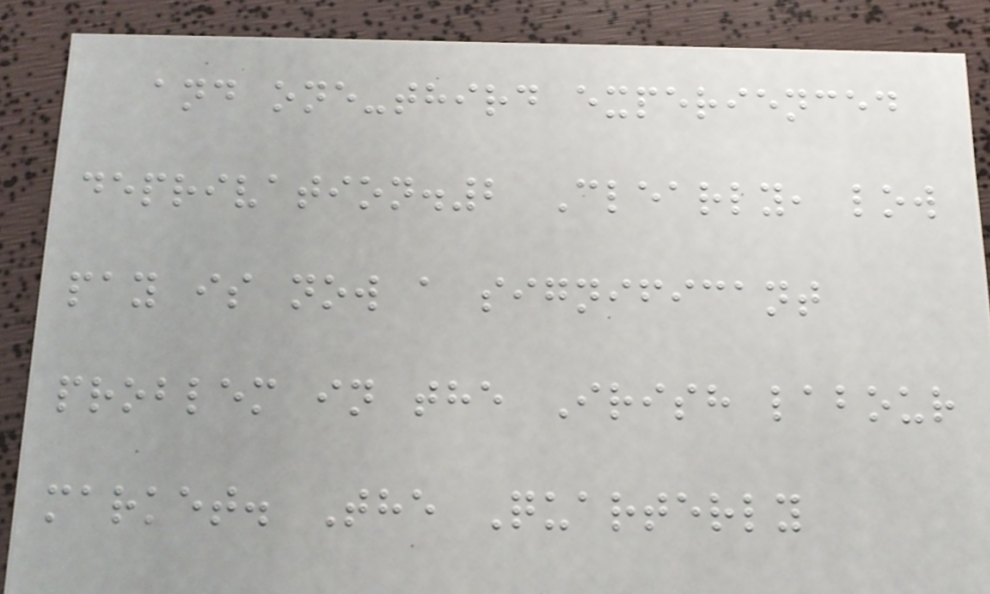and one-third experienced
deprivation.2 Clearly, low
pay is now a significant
problem in the Irish labour
market. The Quarterly
